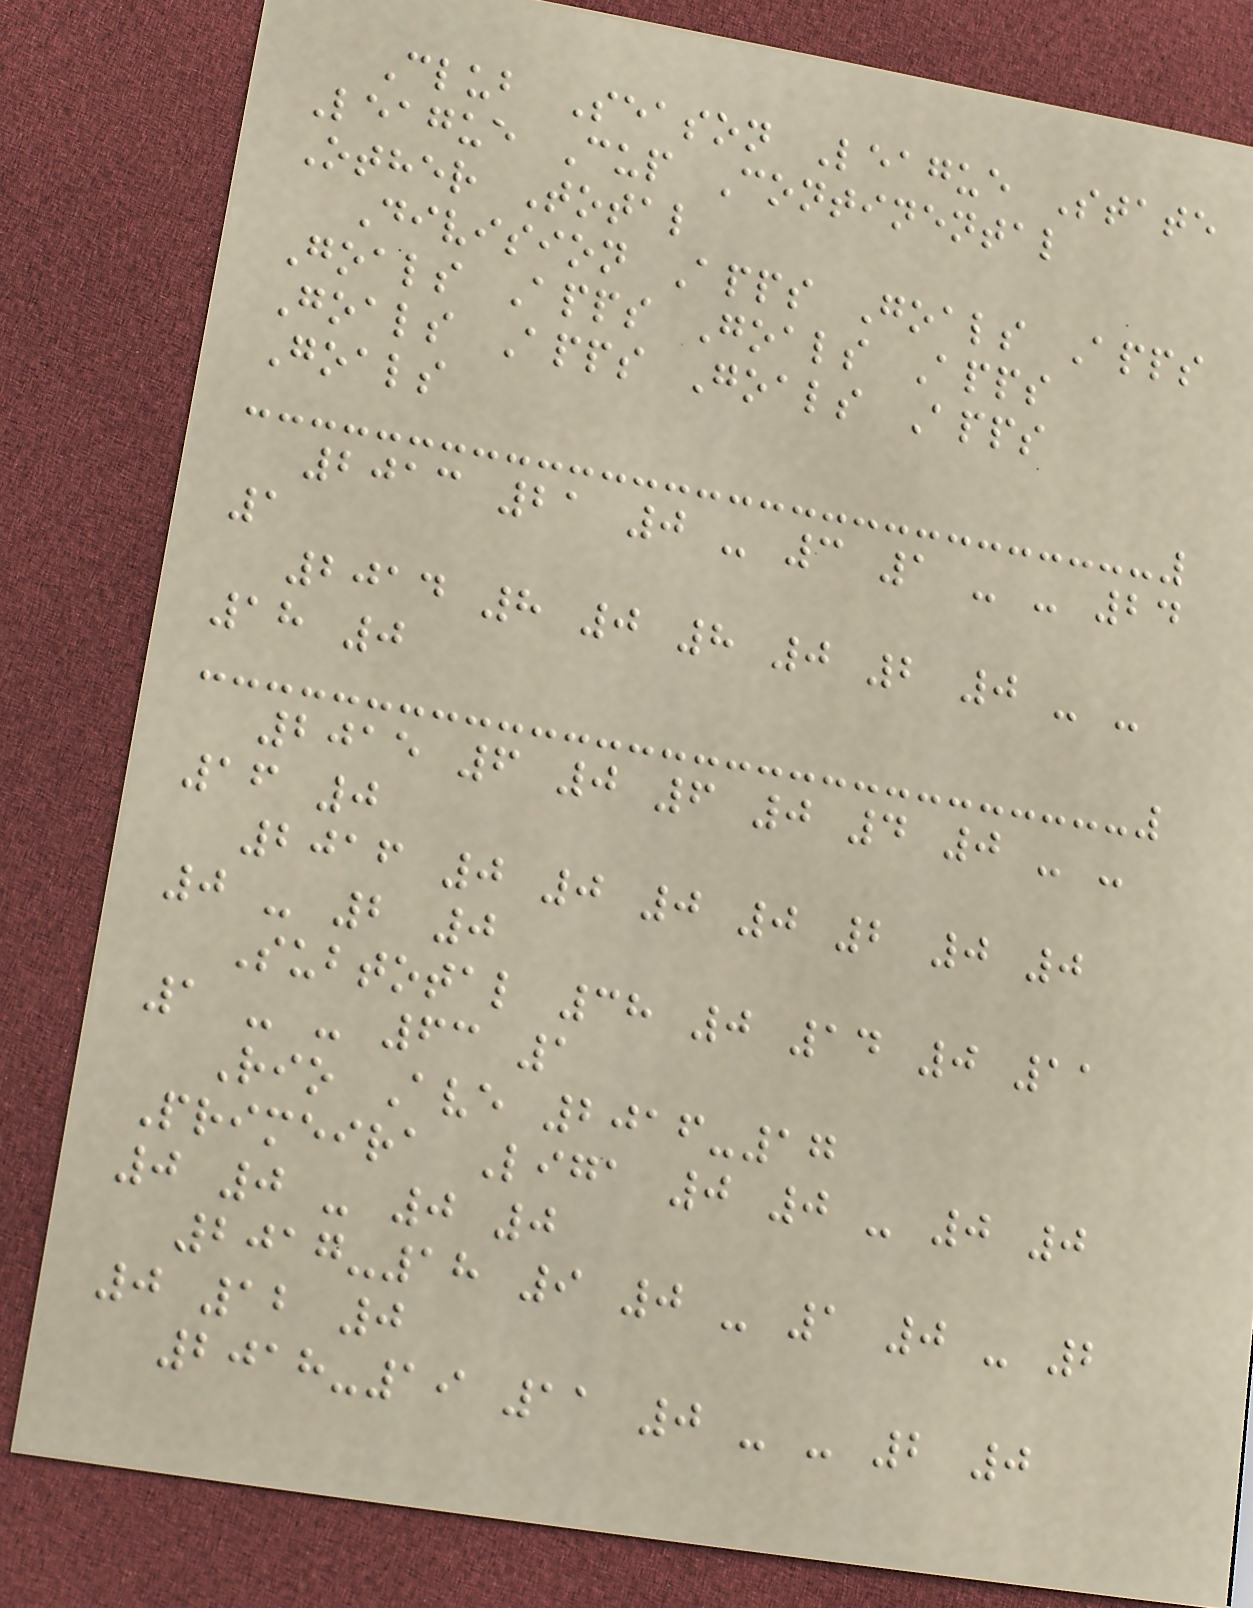Club Season League State
League Cup Continental
Other Total
Division Apps Goals Apps
Goals Apps Goals Apps
Goals Apps Goals Apps
Goals
2013 21 0 - 3 1 - - 24
1
2014 8 0 8 0 2 0 - -
18 0
2015 6 0 6 0 4 0 - -
16 0
2016 0 0 0 0 2 0 0
0 - 2 0
Subtotal 38 0 14 0 11
1 - - 63 1
Rio Ave 2016-17
Primeira Liga 0 0 - 0 0
0 0 - 0 0
2017-18 9 0 - 1 0 - 2
0 12 0
2018-19 11 0 - - 2 0
